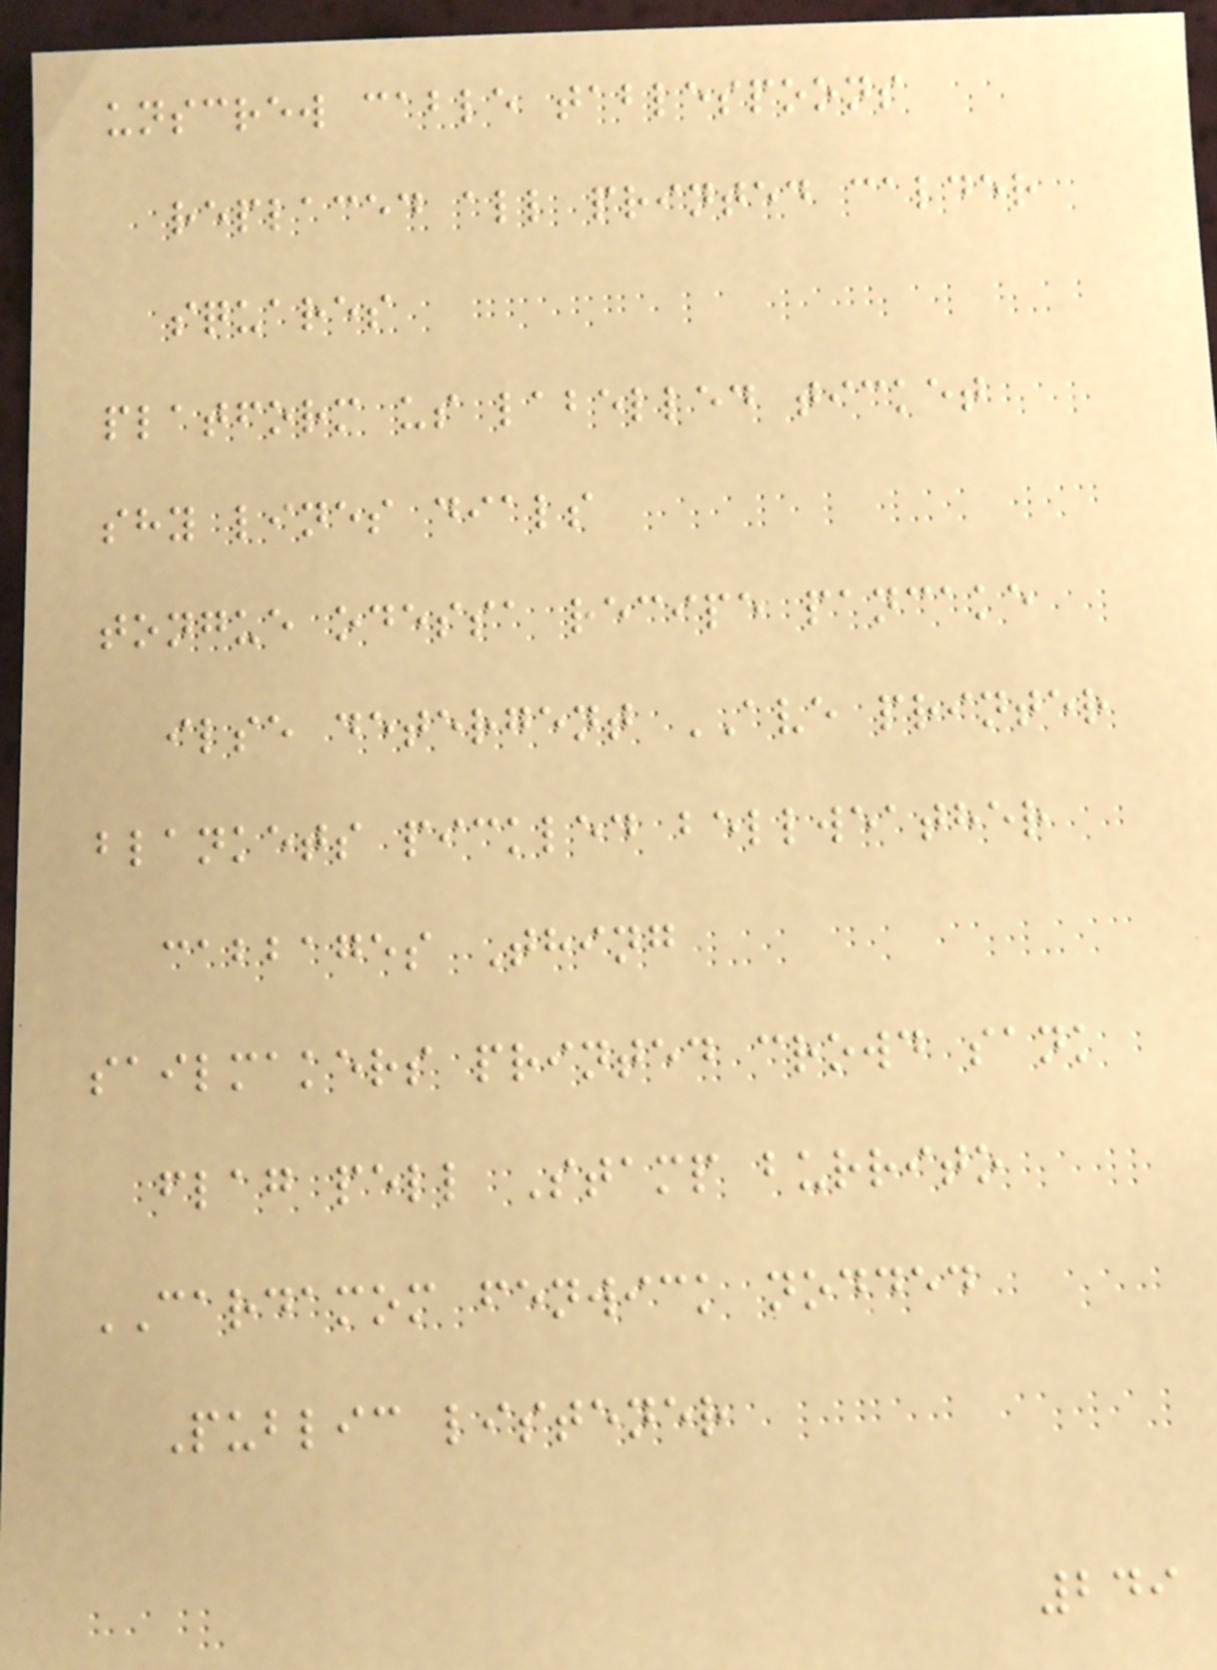unscrew cable tablespoons
replaced all printed calder
squares
platform us labelled ticket
shy lines dials
tongue odessa recipe pancake
ilse detergent AVE printer
blankets pickled bellweather
cabbages Thing
sailmakers printed crowd sank
flag pell Stamp burrito
CARDAMOM fenwick nodded
Public listener
249
